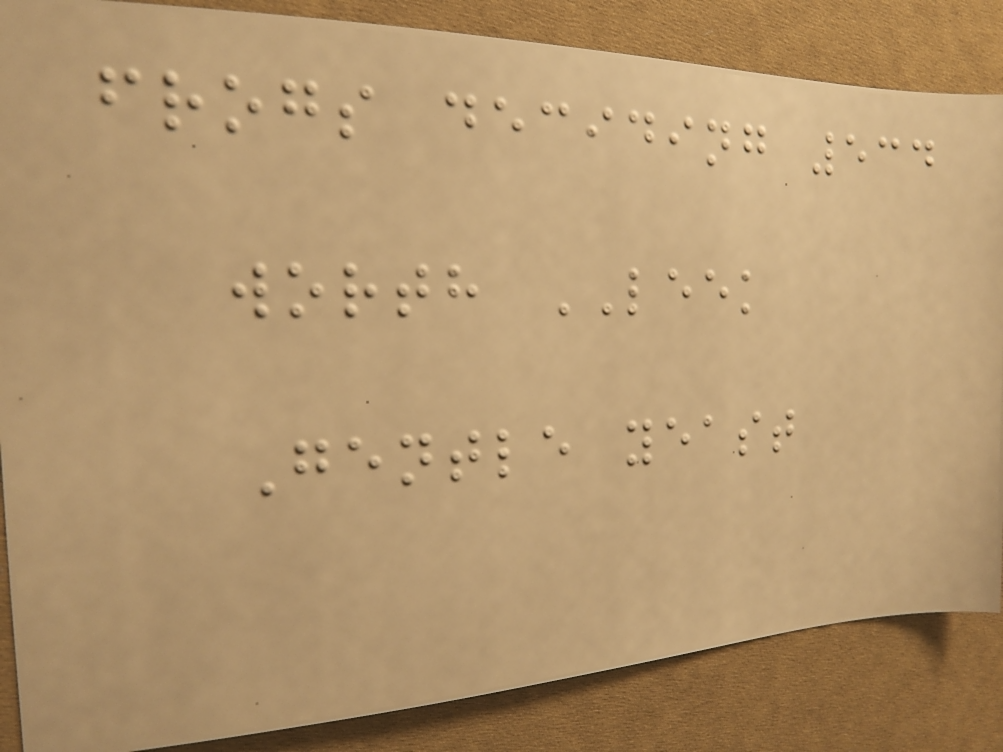frogs deciding 534
worth LEEK
Gentle yeast
